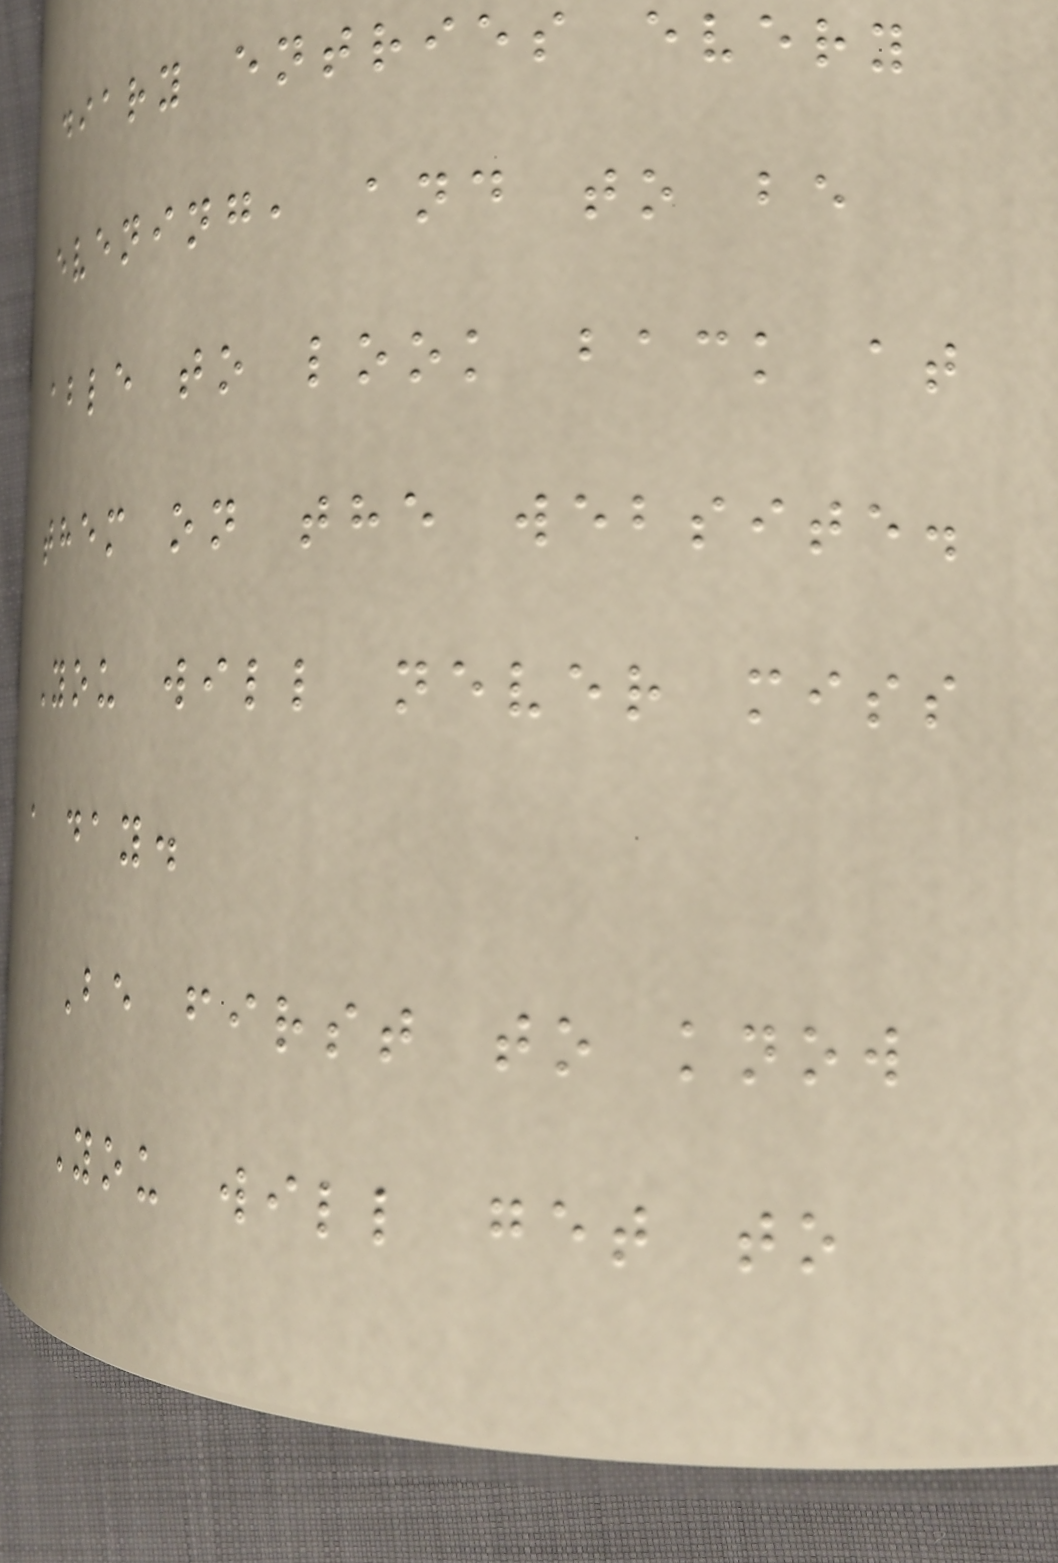diary entries every
evening, and to be
able to look back at
them on the website.
You will never miss
a day.
Be first to know
You will get to
